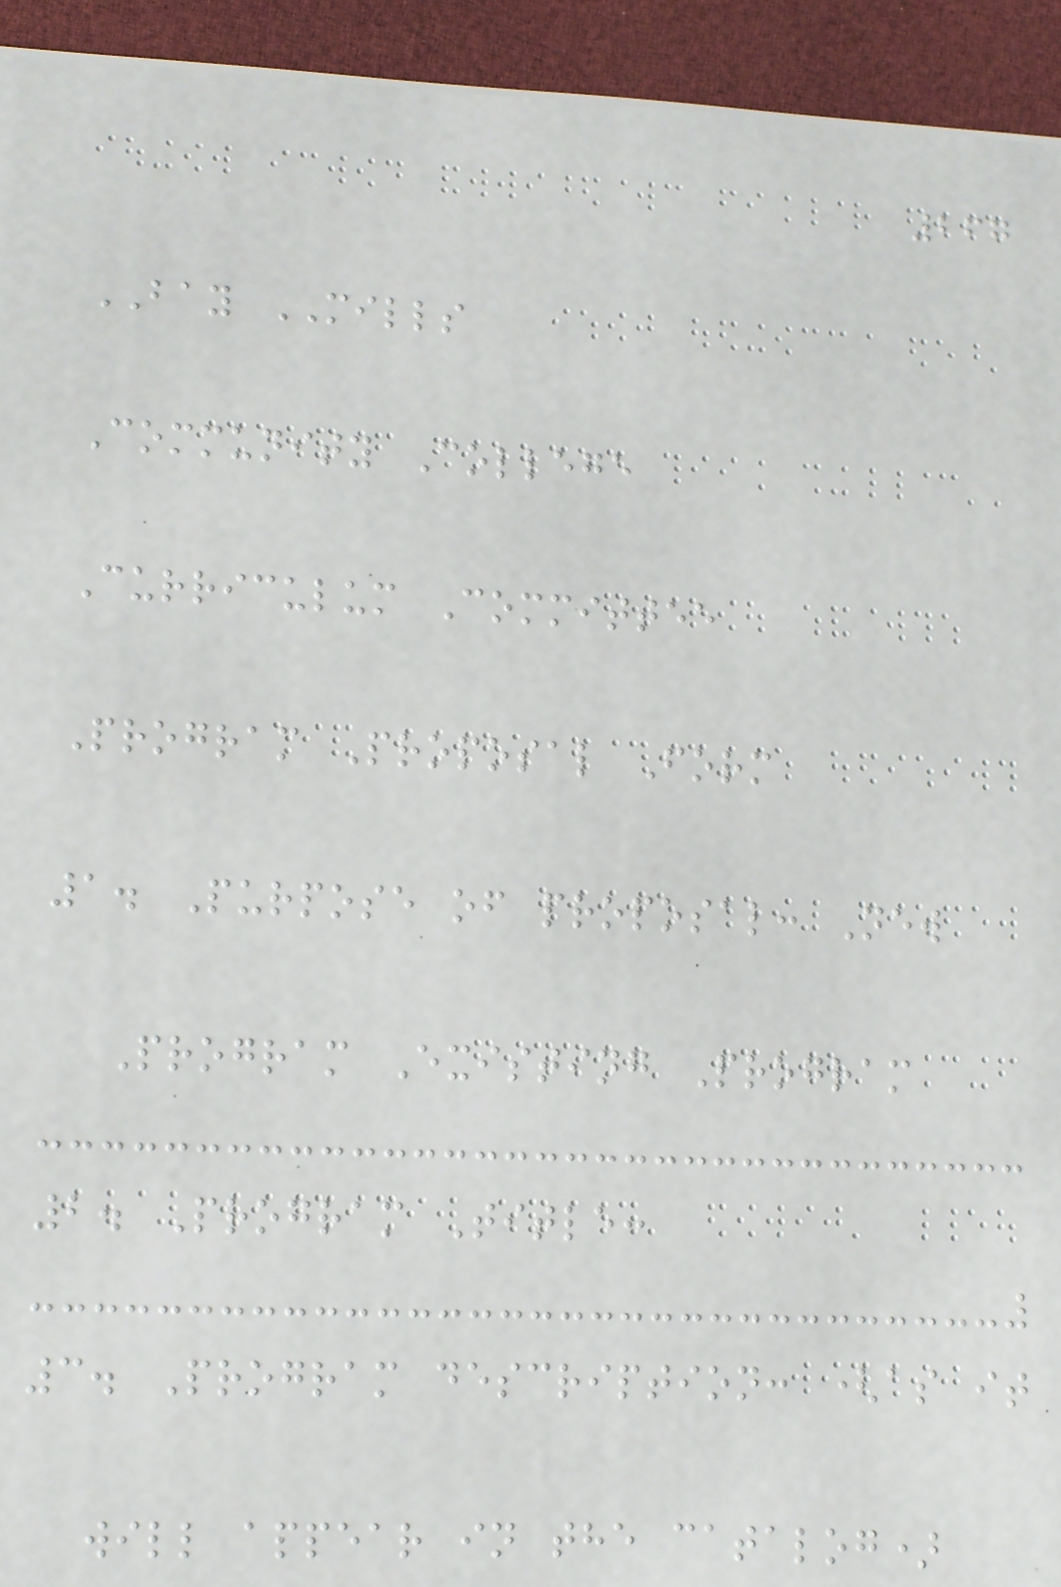267
BAY MILLS
Community College
Curriculum Committee
Program Proposal Form
1. Purpose of proposal: New
Program Existing Program
2. Program Title:
3. Program description: (as it
will appear in the catalog)
